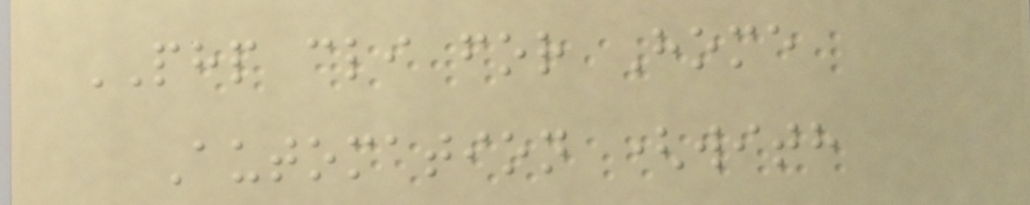PHP cli for Home
Automation (with
